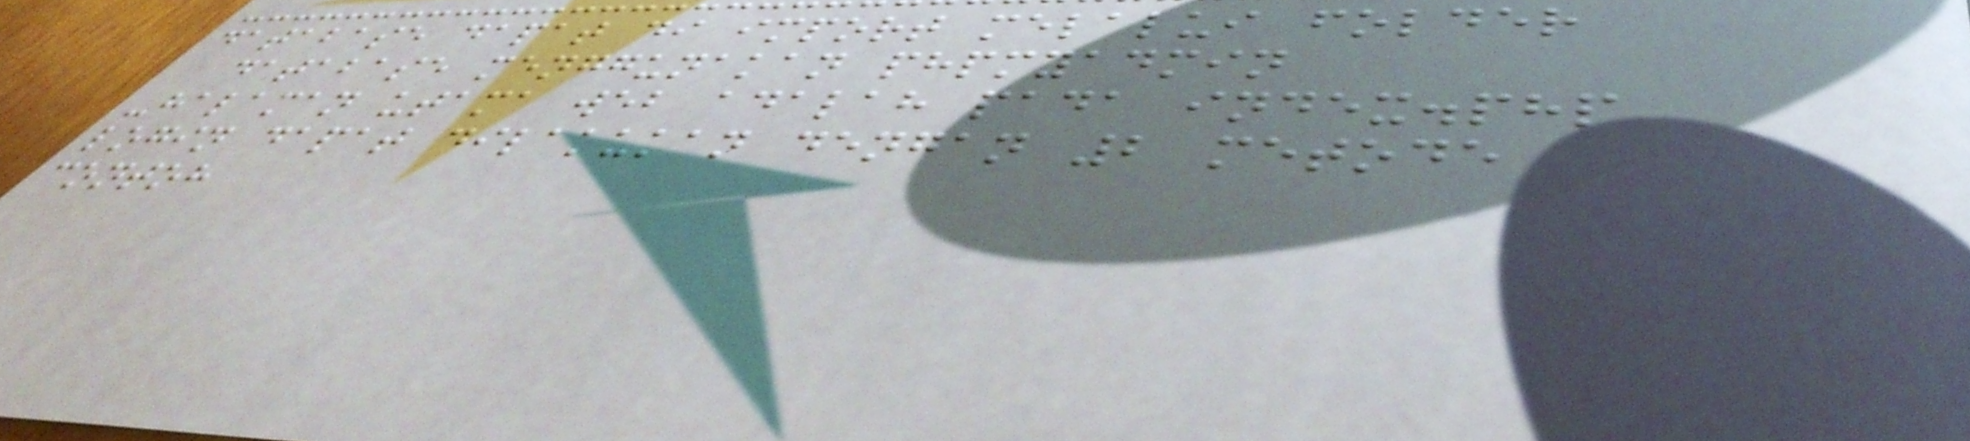database dapat di import melalui folder
database menggunakan phpmyadmin
-halaman utama web adalah pada index.php
login dapat dilakukan dengan 2 metode
contoh
